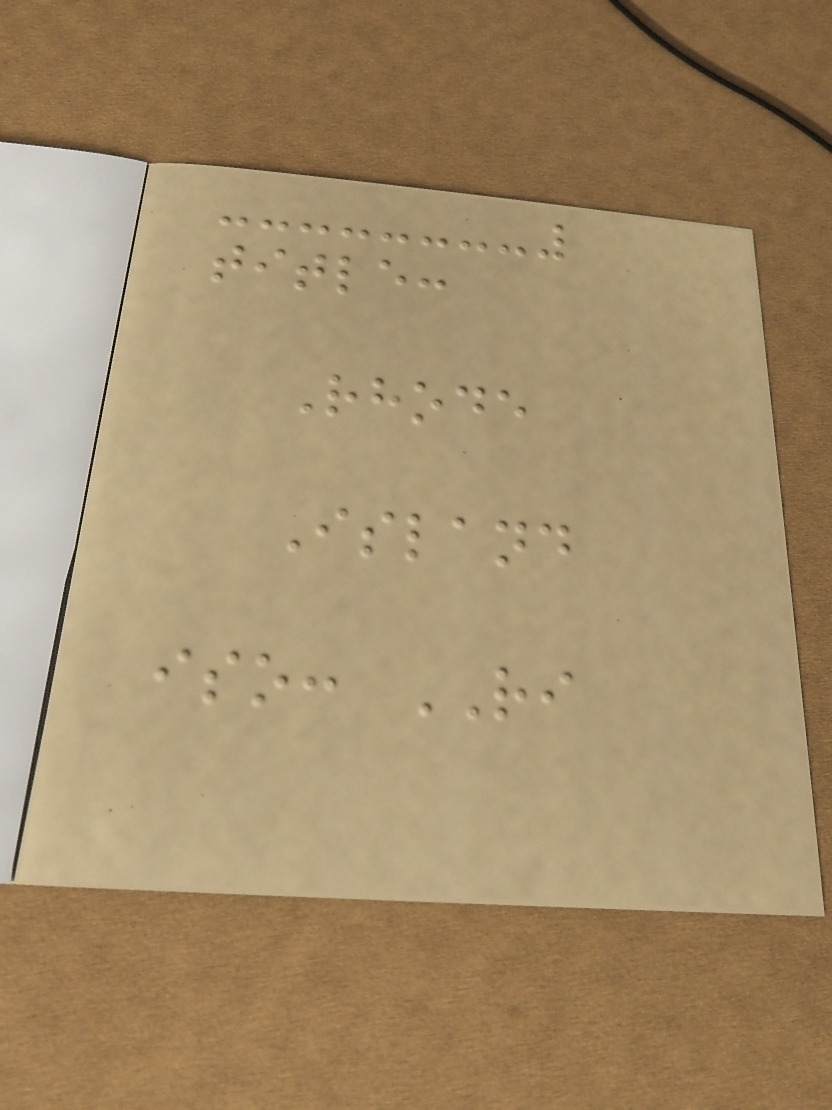title:
Rhode
Island
iso: RI
